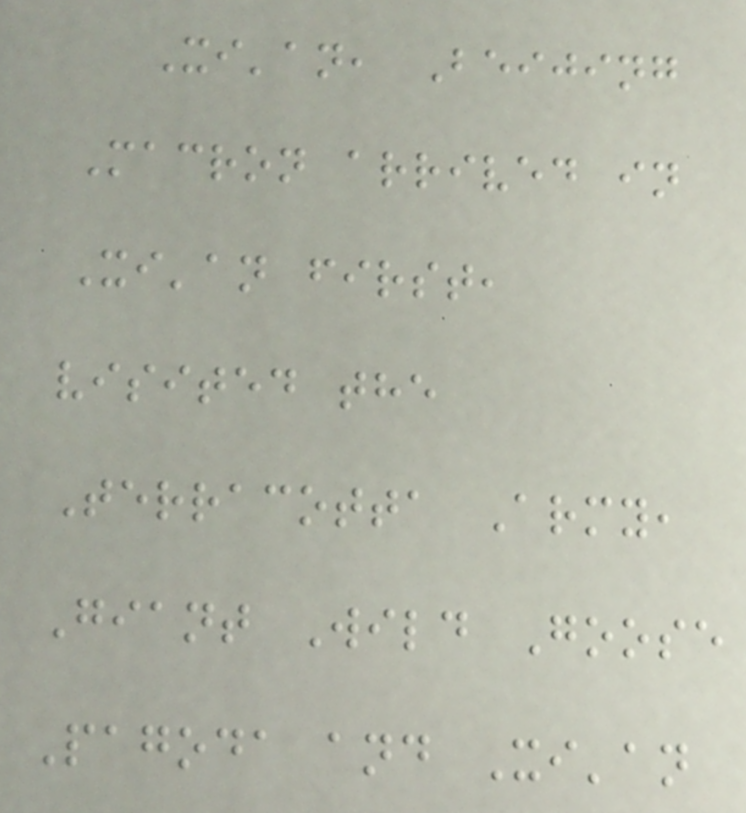Xi'an, Beijing
Macron arrived in
Xi'an first,
visited the
Terracotta Army,
Giant Wild Goose
Pagoda and Xi'an
